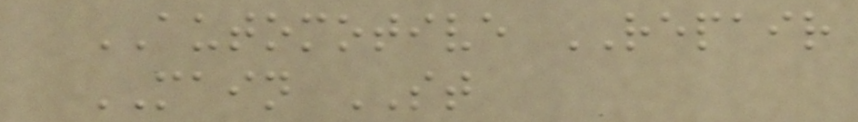AUTOMOTIVE REPAIR
MAIN ST
